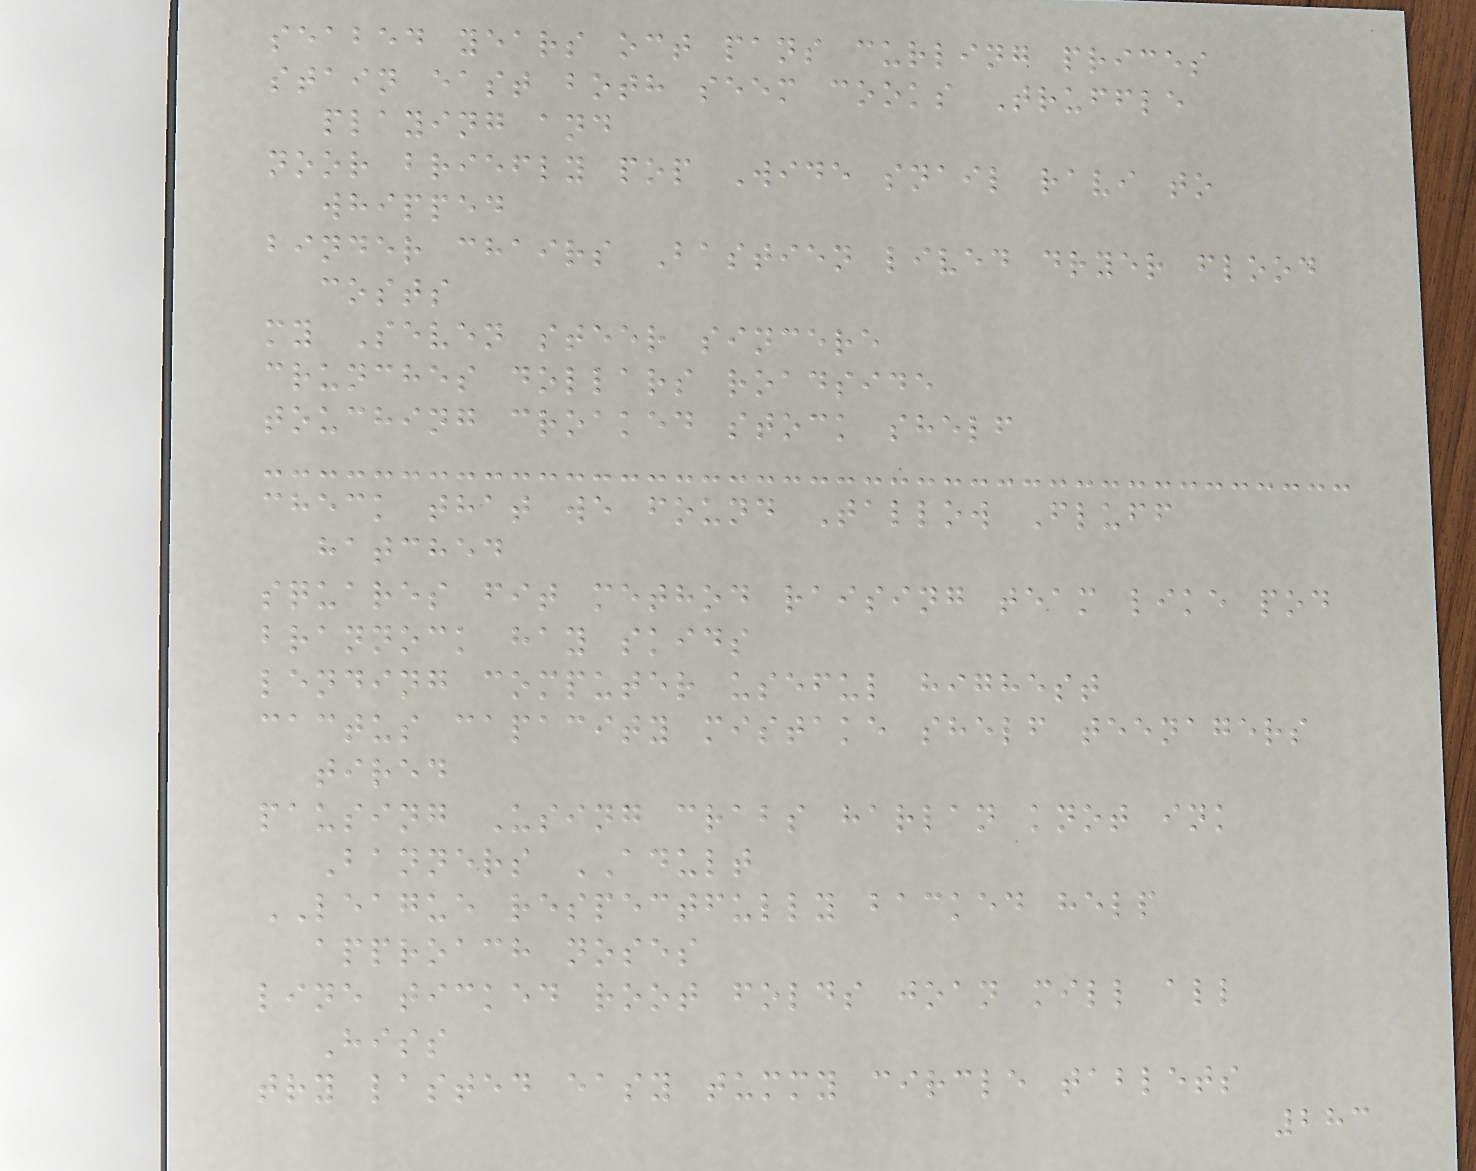seabed years oct pans curling prices
stain east both seem cooks Truffle
playing and
noor briefly pop Wide snail ravi to
whipped
binder chairs Bastien lived dryer flood
costs
my Seven steer sincere
crunches dollars roadside
touching croaked stock shelf
check that we found Tallow Fluff
hatched
squares fit method raising team like pod
brannock hay skids
lending computer useful highest
cactus capacity mistake shelf teenagers
tired
pausing Using crabs harlan knot ink
Banners ADULT
LEAGUE respectfully backed help
approach noses
line ticked root folds joan mill all
Hiss
try lasted easy tummy circle tablets
283
